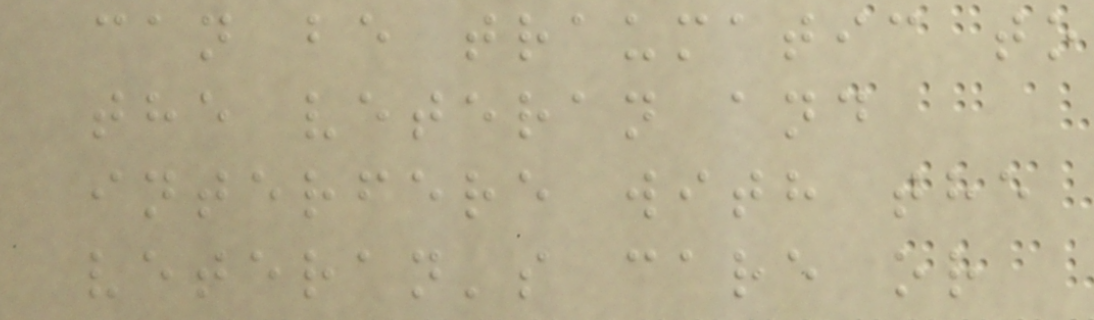can be traumatic to
the veteran and
interfere with the
veteran's care or
